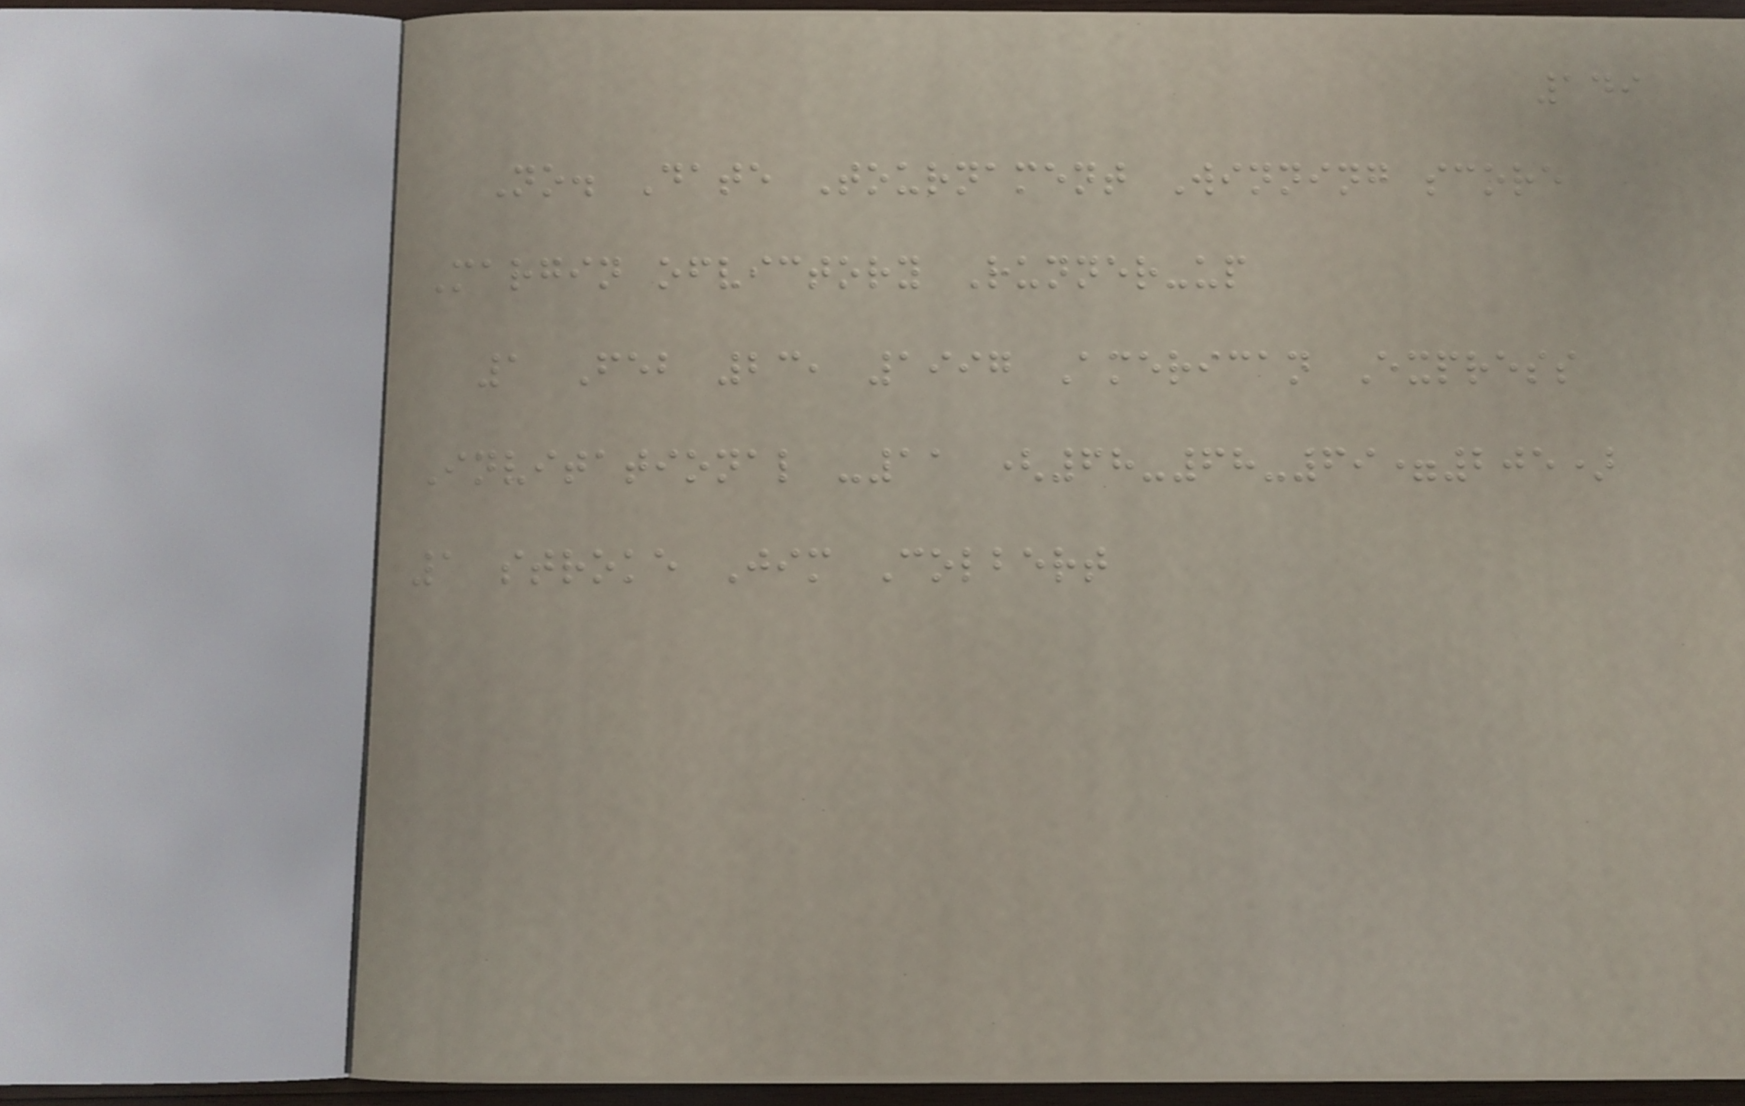149
No. Date Tournament Winning score
Margin ofvictory Runner-up
1 Feb 23, 1997 American Express
Invitational -11 (68-68-69=205)
1 stroke Jim Colbert
